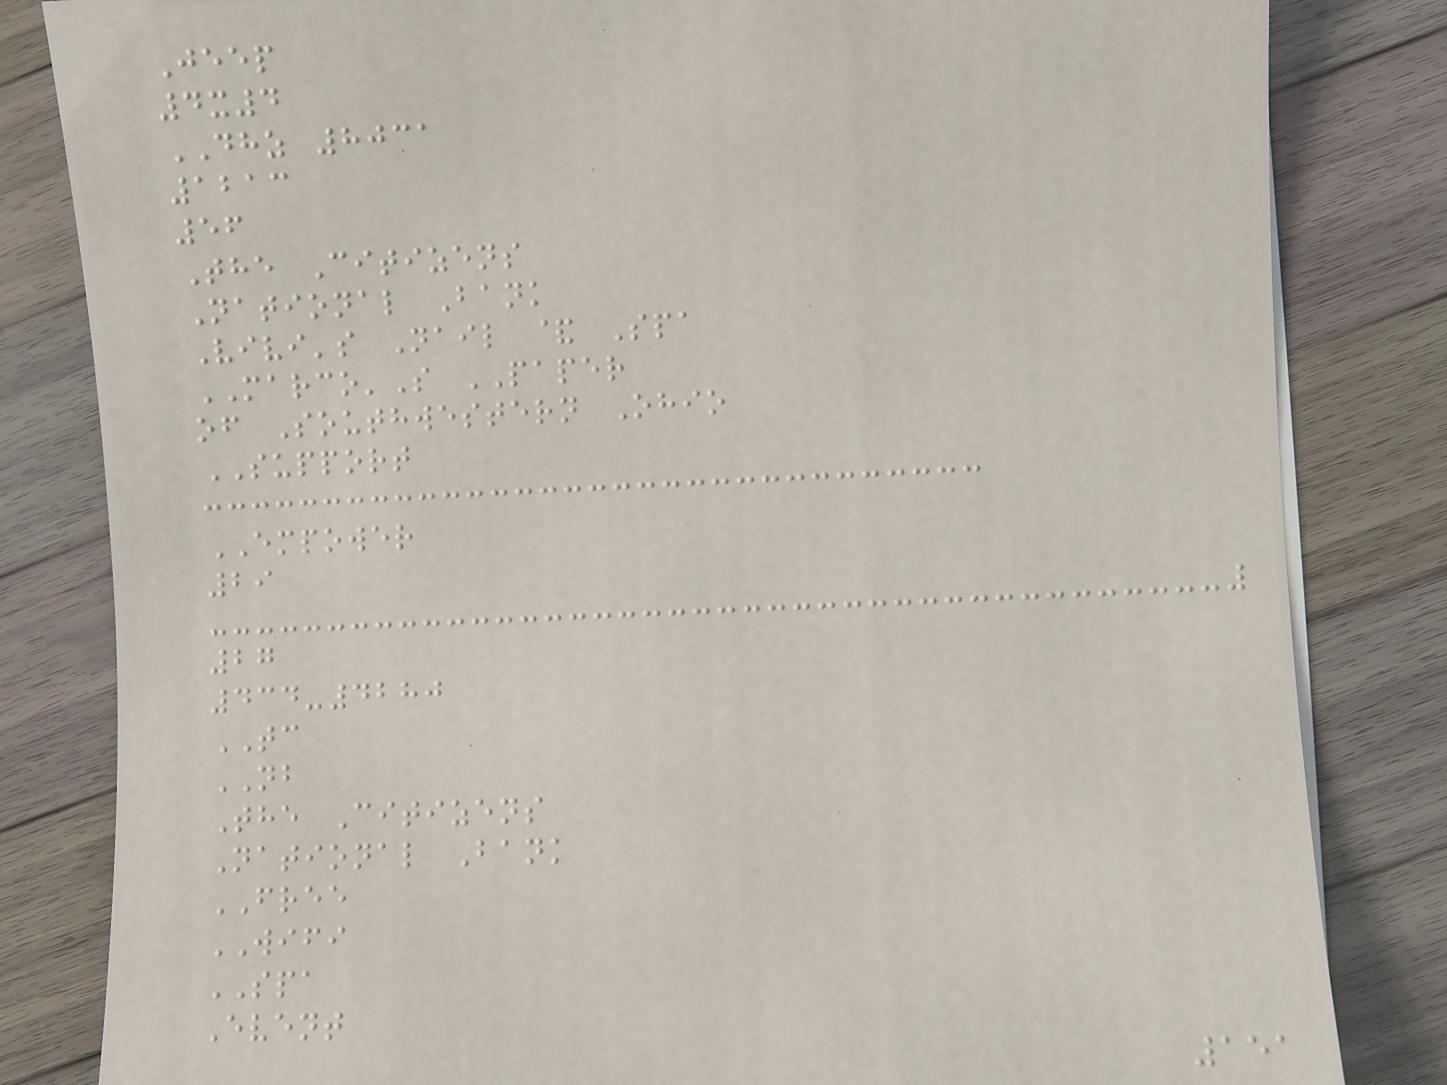Jeep
4x4
DHZ 8031
1213
56
The Citizens
National Bank
Vivi's Nail & Spa
MARCO'S PAPER
of Southwestern Ohio
SUPPORT
EMPOWER
29
27
434-4280
TC
NB
The Citizens
National Bank
FREE
WIFI
SPA
Event
151
